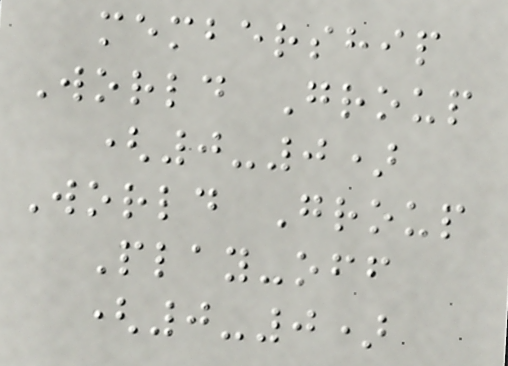membership
World Group
(0-0)
World Group
Play-off
(0-0)
